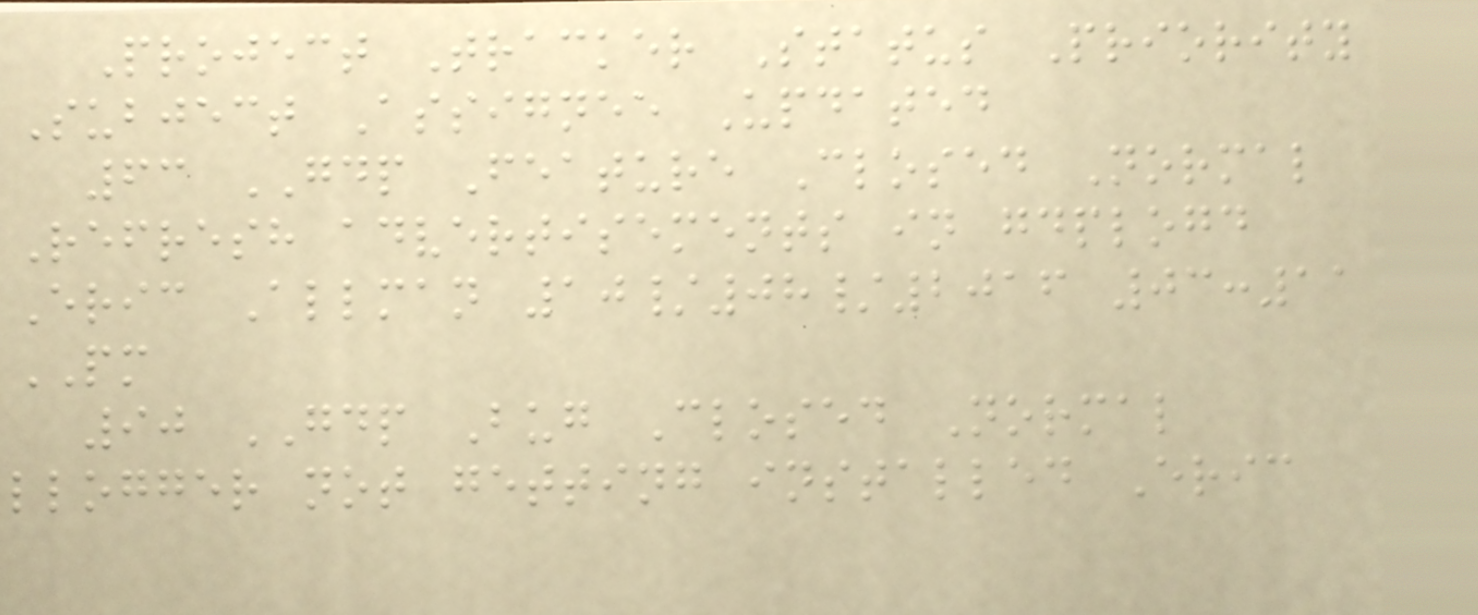Project Tracker Status Priority
Subject Assignee Updated
63 GDP Feature Closed Normal
Refresh advertisements in gdplogd
Eric Allman 10/08/2016 03:11
PM
90 GDP Bug Closed Normal
llogger not getting installed Eric
